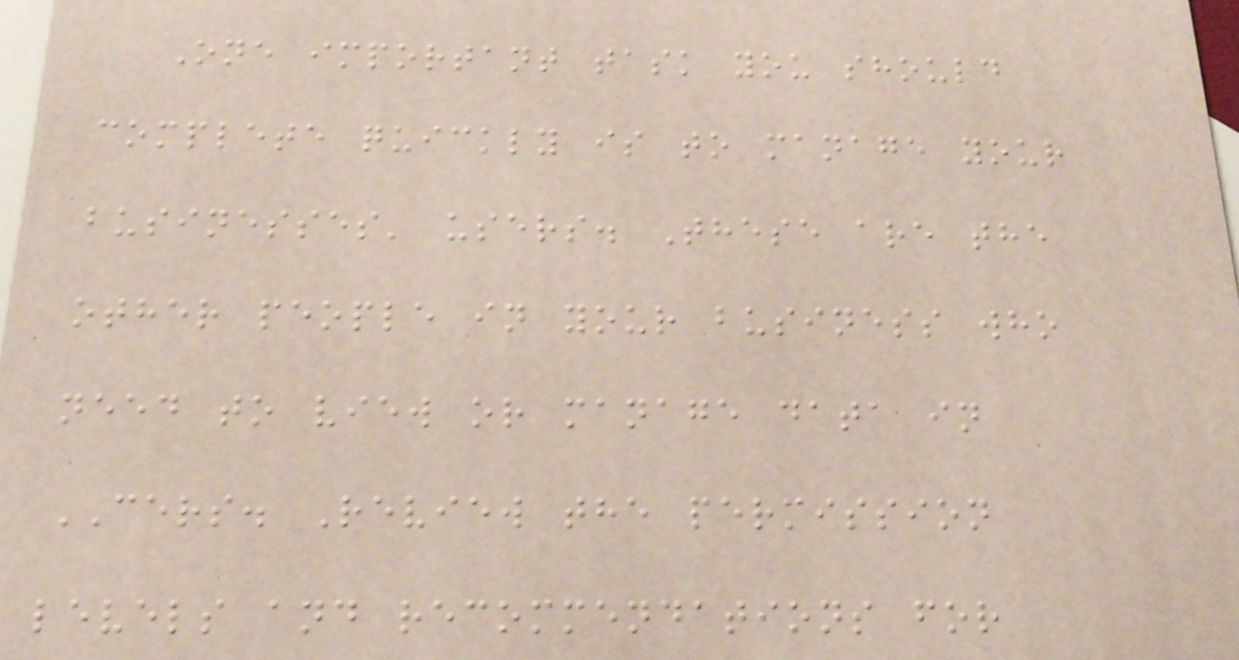One important task you should
complete quickly is to manage your
businesses' users. These are the
other people in your business who
need to view or manage data in
CERS. Review the permission
levels and recommendations for
